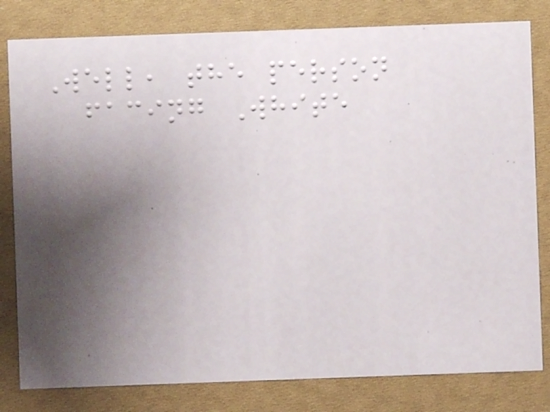Well, the person
facing White
